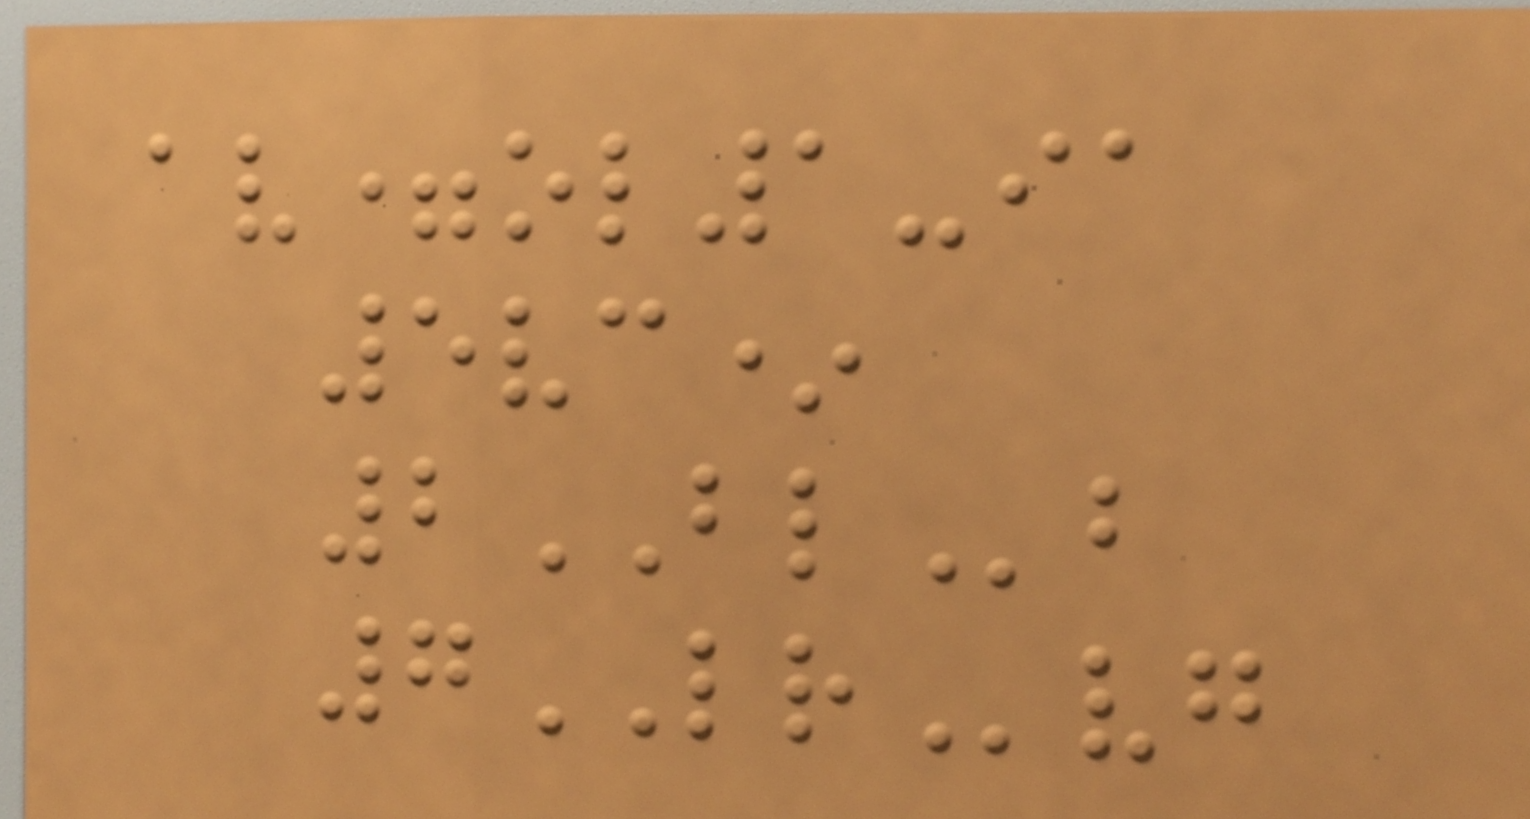av=ol1-ia
5vc*
2BLb
7LRvg
